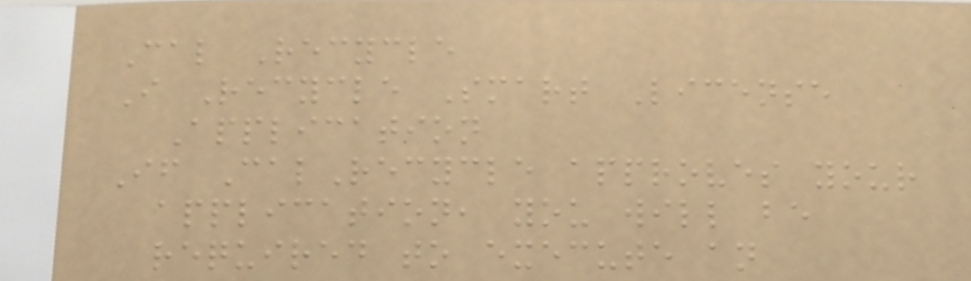Cal Recycle
I Recycle Smart License
Application
If CalRecycle approves your
application, you will be
required to execute an
